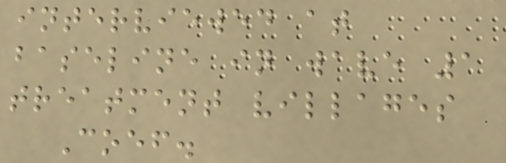interviewed at
baseline in wave 1
treatment villages
Coef.
